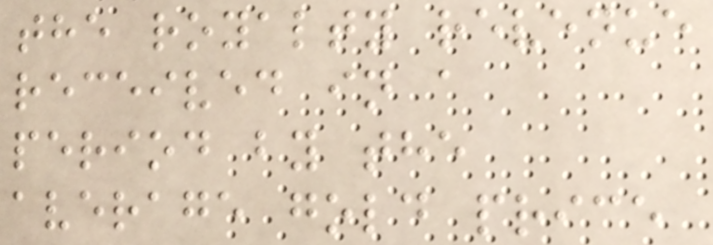the royalty revenue
received in a
period by the
average gold price
